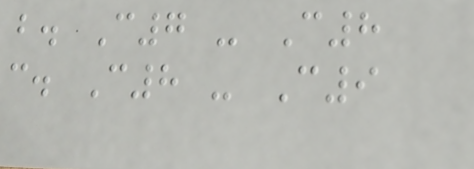b. C7 - C8
c. C8 - C9
